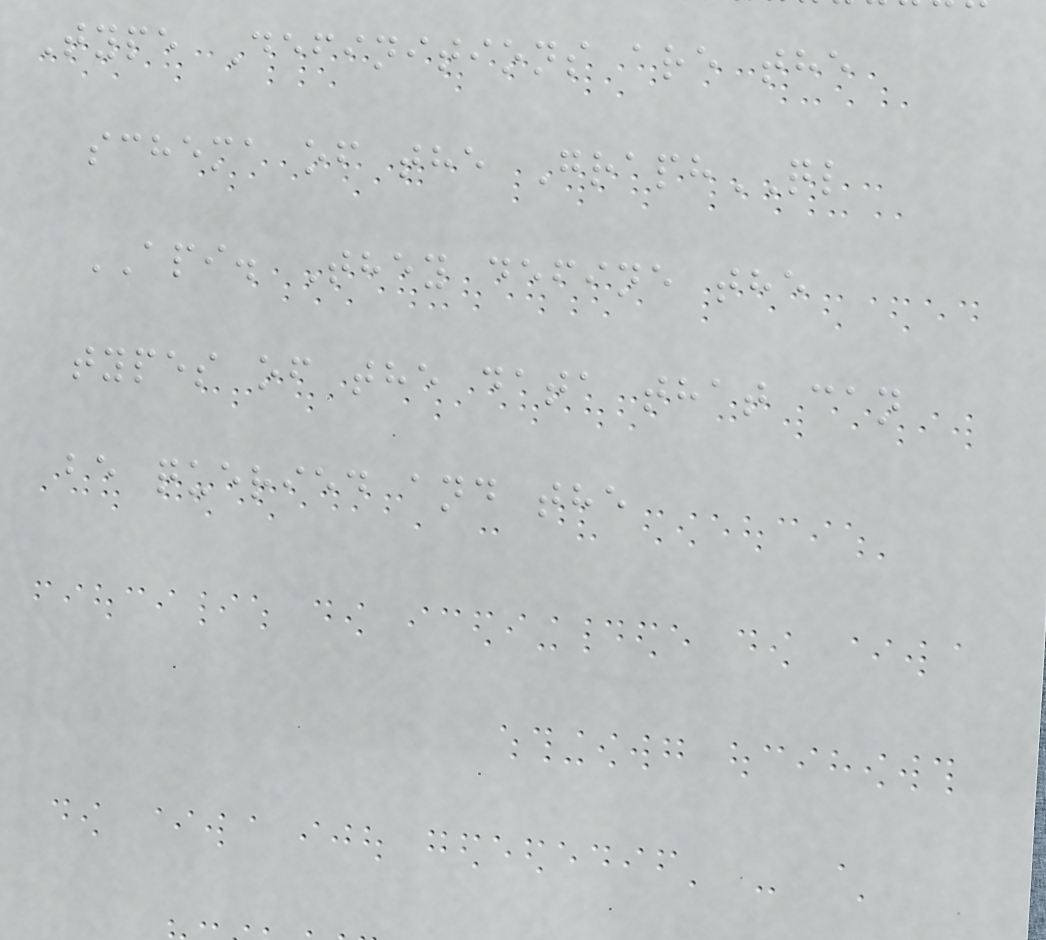Type Definitions are the
schema of the GraphQL
API. They define the
types of the data that can
be queried and the
